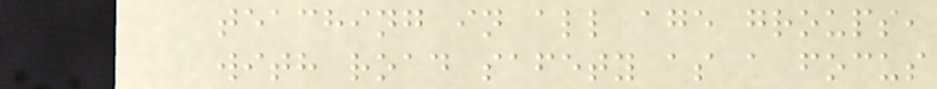teaching in all age groups,
with road safety as a focus
